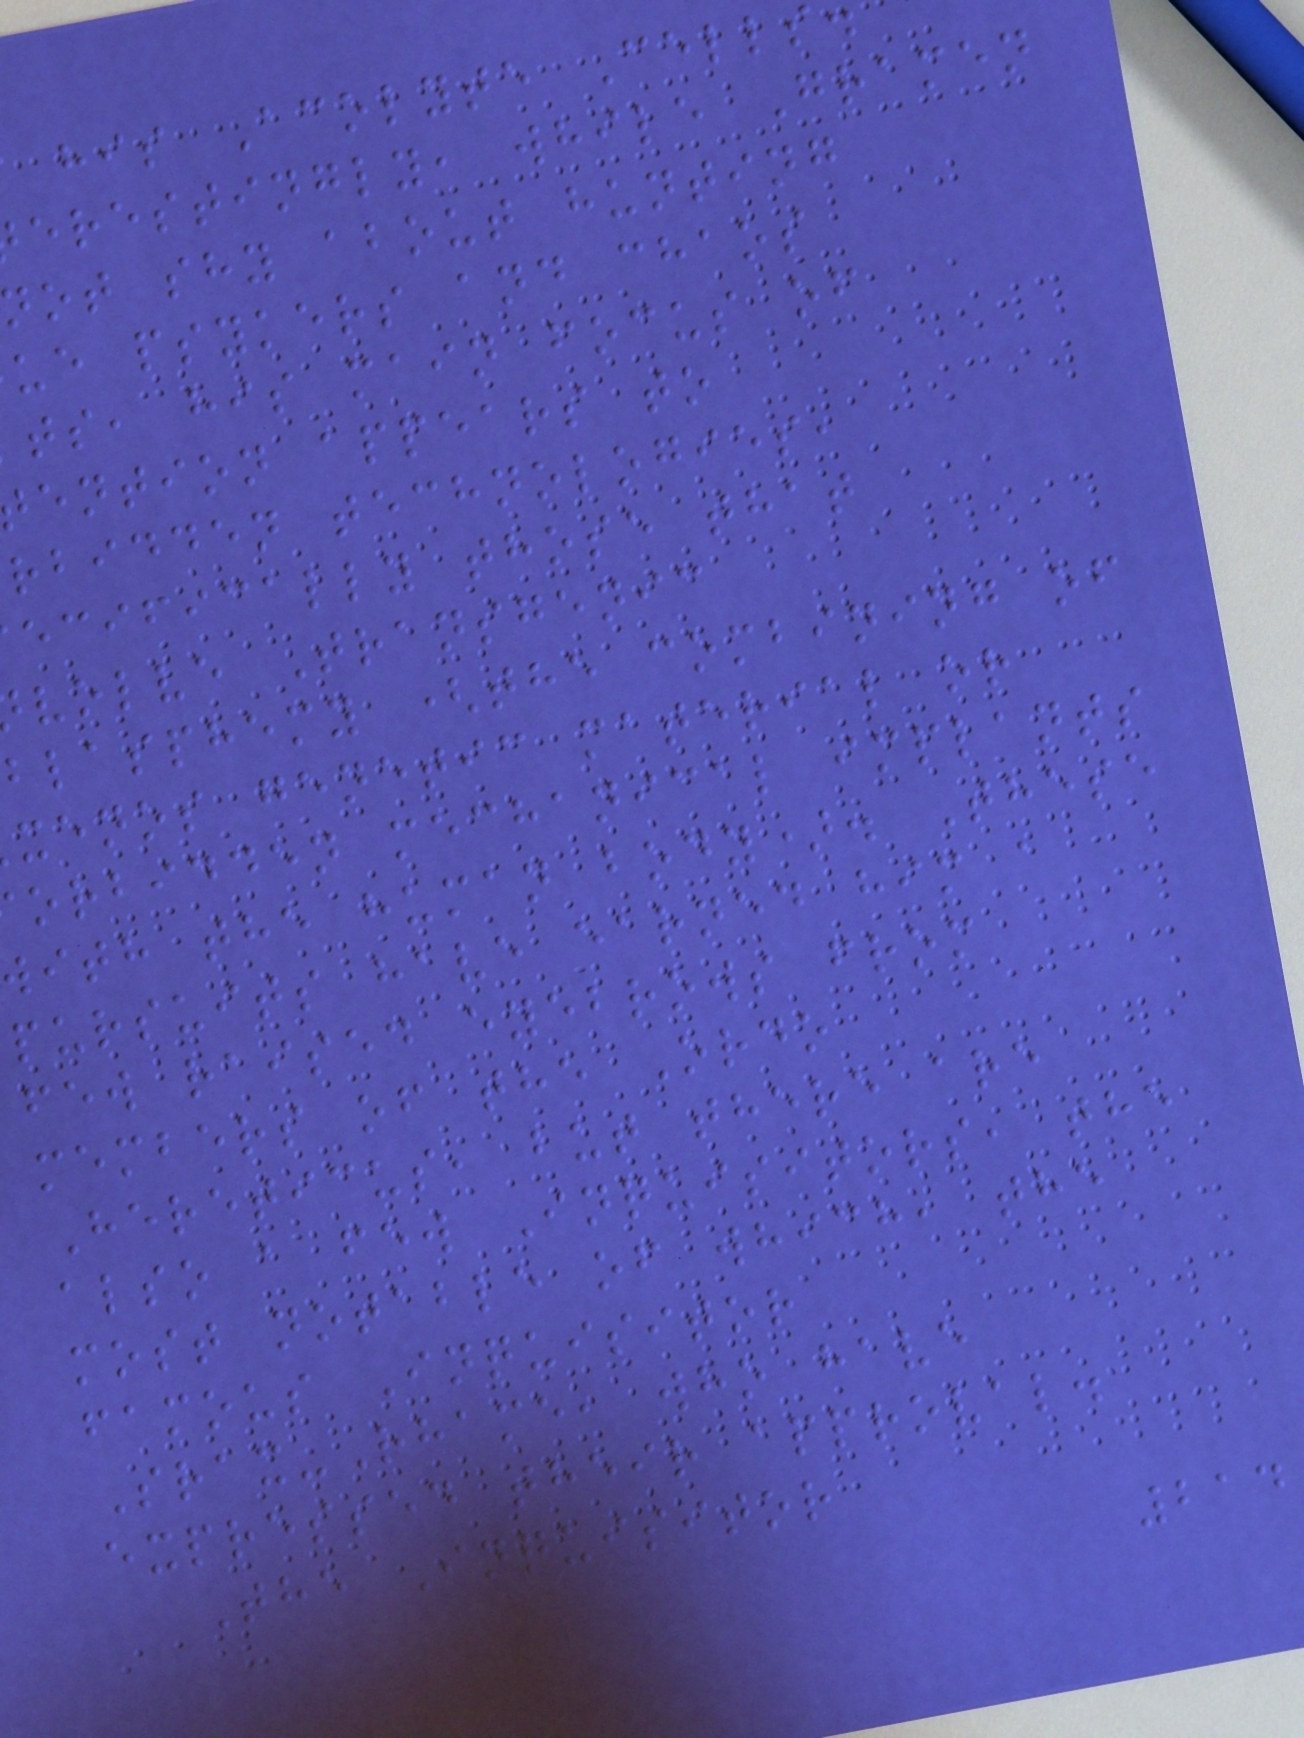his Acolyte Cells
erestingly, while Gramen
not shy about hunting
ue psykers and chaos
ts, his main focus of
ention appears to
rbidden technologies,
ecifically those that
volve Transgenic
blasphemy (the combining of
xenos genetic material or
orbidden mechanical implants
ith the human body). These
pursuits have earned him a
few raised eyebrows from
members of the Ordo
Hereticus, but there are
also a few Inquisitors, the
most notable of which, the
famous Inquisitor
Srax-Rhame, who have
expressed their approval.
The Inquisitor
214
